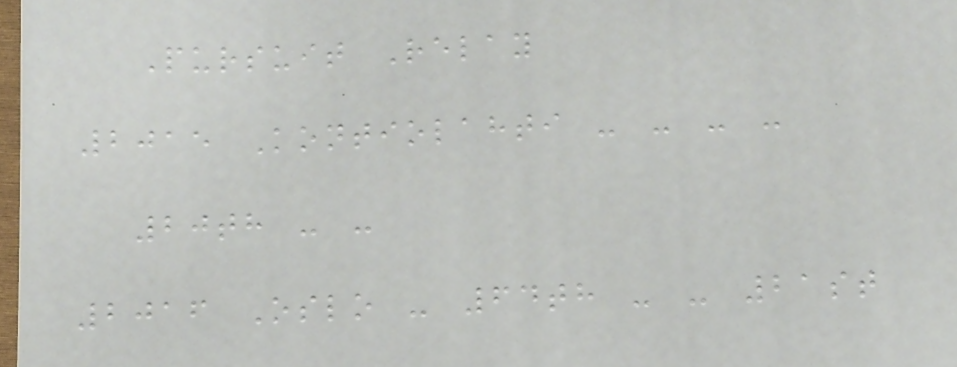Pursuit Relay
2015 Kontiolahti - - - -
20th - -
2016 Oslo - 64th - - 21st
